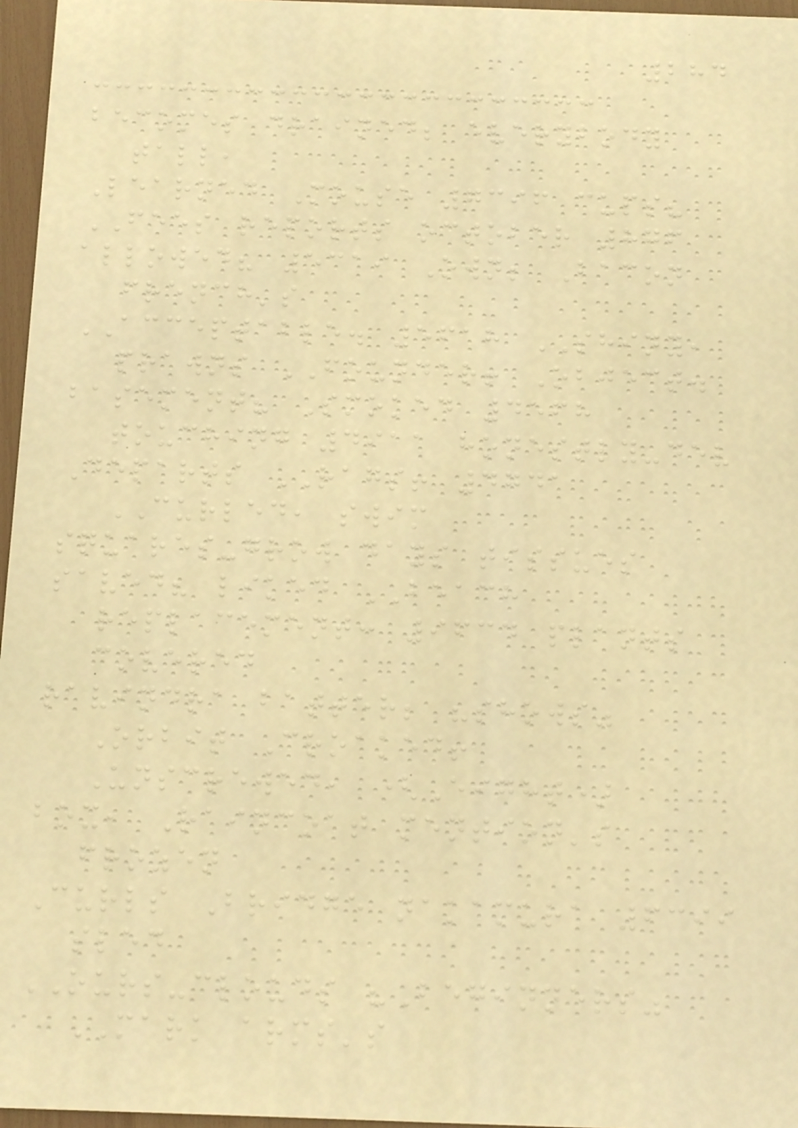284
becomes drained; everybody
tall,
Learned Mouse 7396 cups?
FEES reports october 876
allowed? 5319 Own; Bacon
french's
ACCEPTABLE. 5618 SHINY,
prawns FOUNDER! Object.
basement? Smoked 4568
touching 4911 honestly-dev
Departs RAGS! 4741
CURLED, swim
squares-grow days tissues
saved? liked BEACH
replacement: 9634 plants
covered
ravindra batter; "shows"
Orbit Croaked!
Unscrewed, (Eight)
box, Raincoat mention's
frozen
Curls Bridge nakamura 6399
sled
OURS-clouds "Beginners"
MARK arms's
